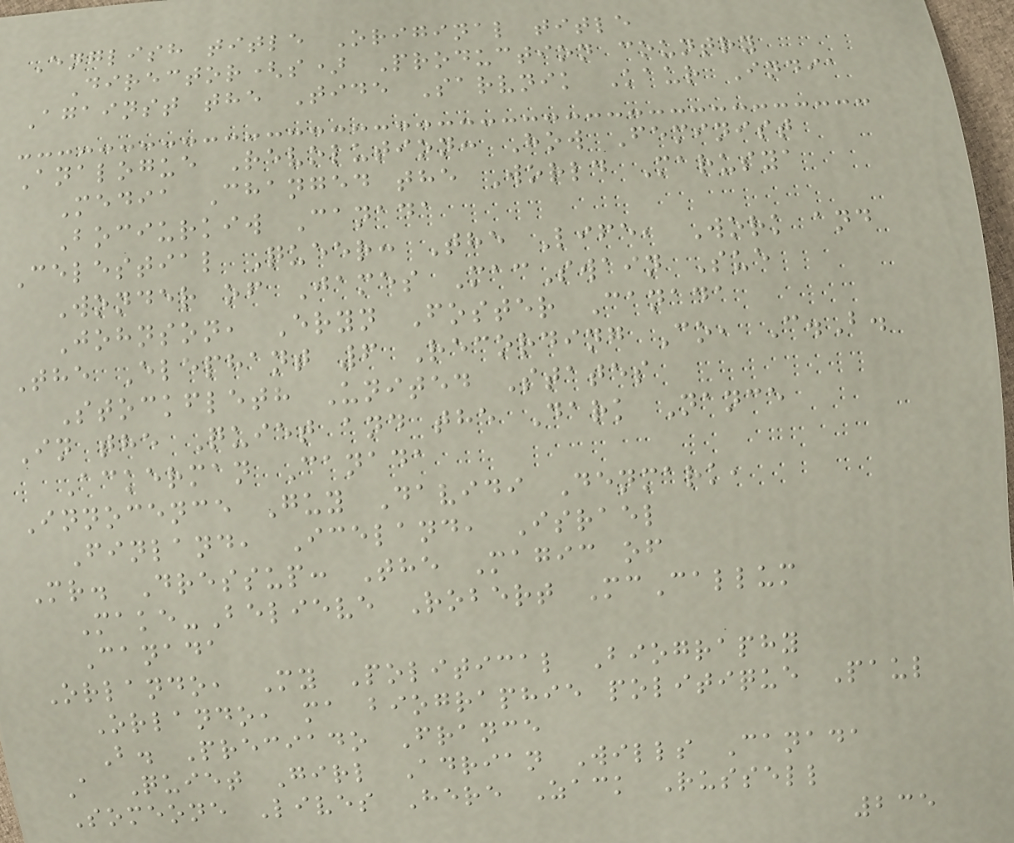English title Original title
Director(s) Production country
Against the Tide Sarvnik Kaur India
Analogue Revolution: How Feminist
Media Changed the World Marusya
Bociurkiw Canada
Celestial Queer: The Life, Work and
Wonder of James MacSwain Sue
Johnson, Eryn Foster Canada
The Elephant 6 Recording Co, C.B.
Stockfleth United States
In the Quiet and the Dark Nance
Ackerman Canada
Innocence Guy Davidi Denmark,
Finland, Iceland, Israel
Mr. Dressup: The Magic of
Make-Believe Robert McCallum
Canada
Orlando, My Political Biography
Orlando, ma biographie politique Paul
B. Preciado France
A Quiet Girl Adrian Wills Canada
Someone Lives Here Zack Russell
235
